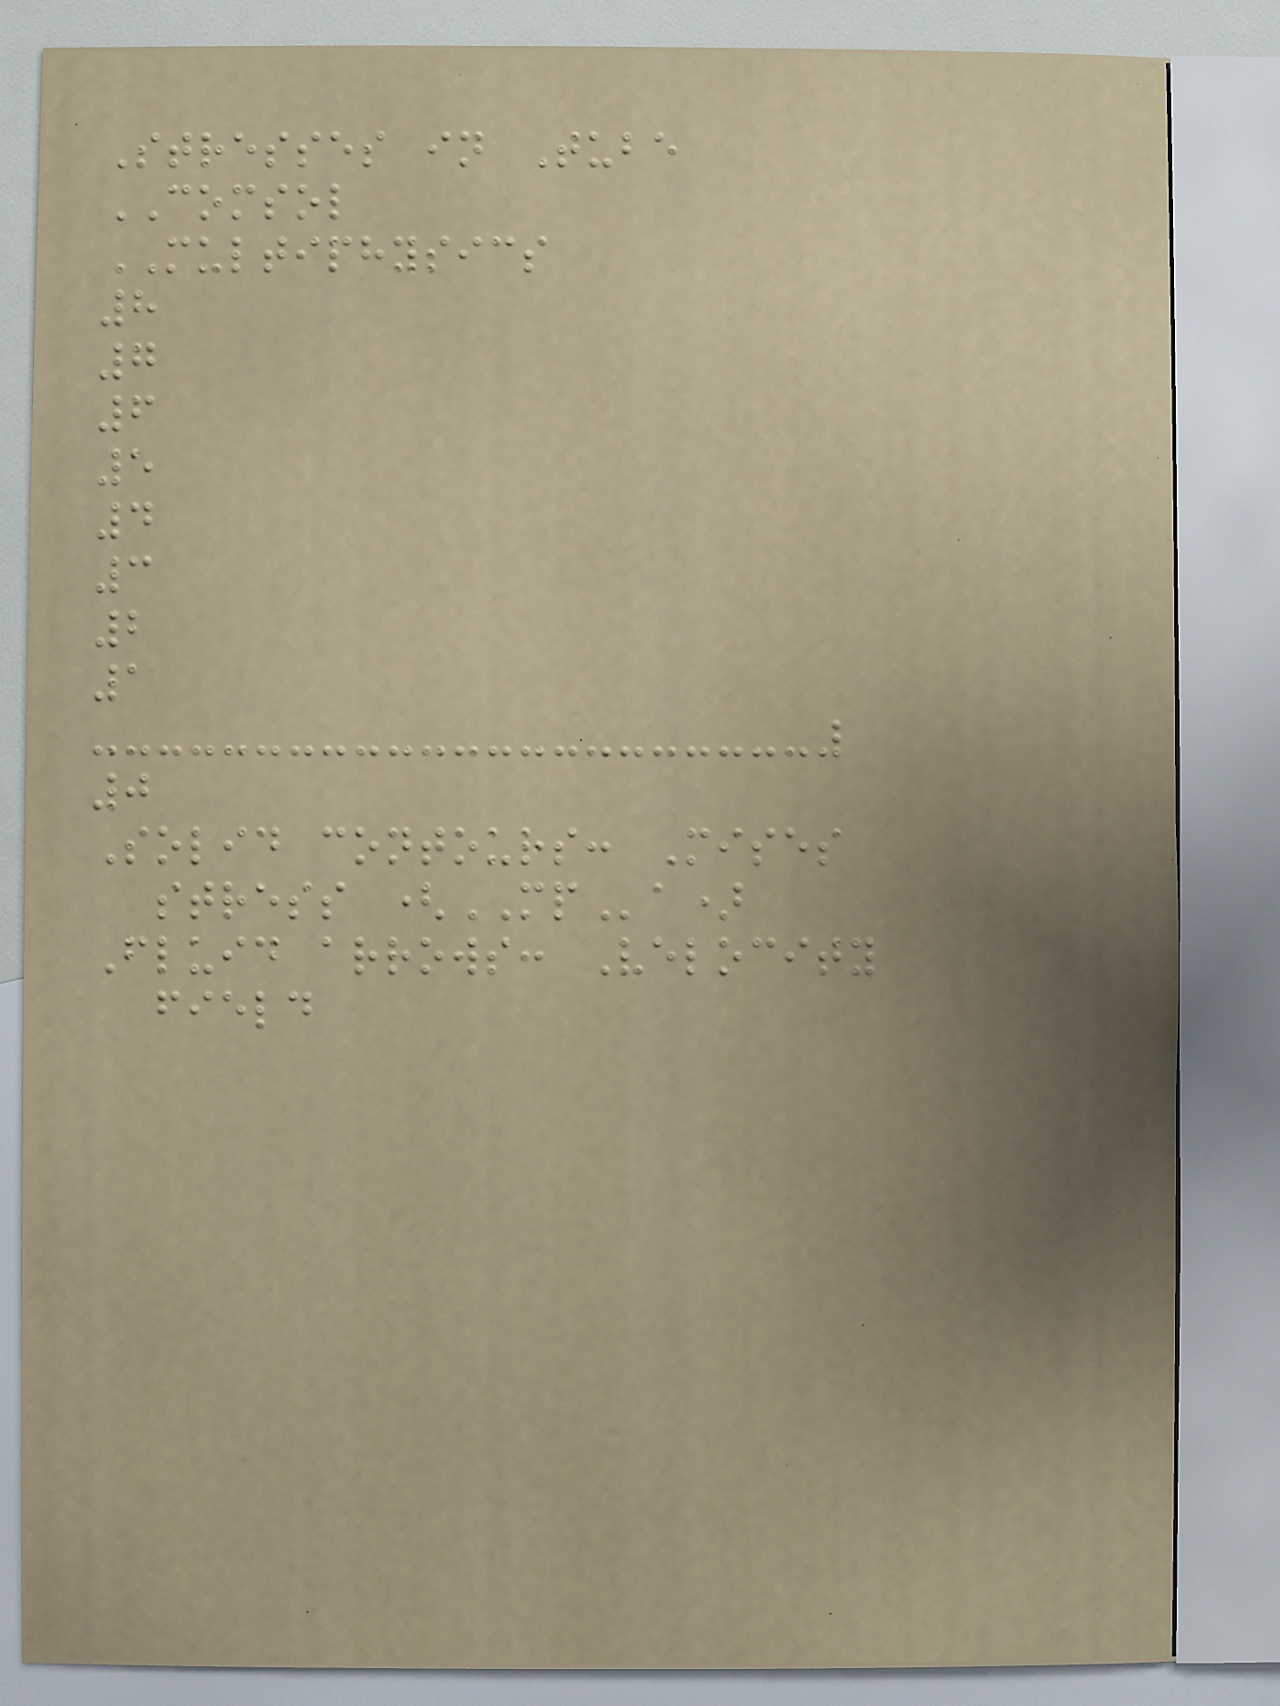Stresses in Tube
COMSOL
MULTIPHYSICS
8
7
6
5
4
3
2
1
0
Solid contours: Mises
stress (MPa)
Fluid arrows: Velocity
field
